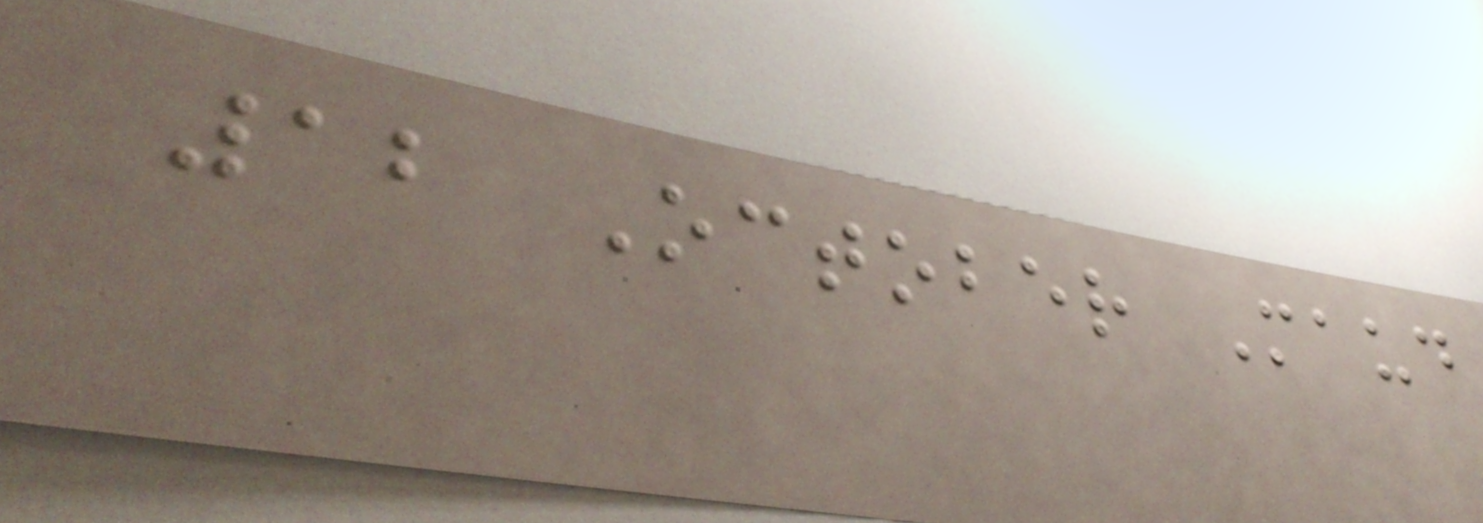12 October Maud
